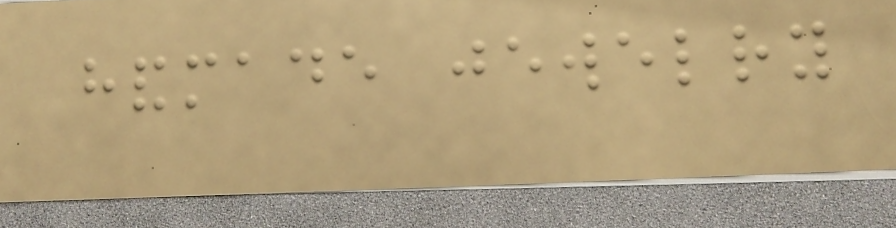handmade jewelry
